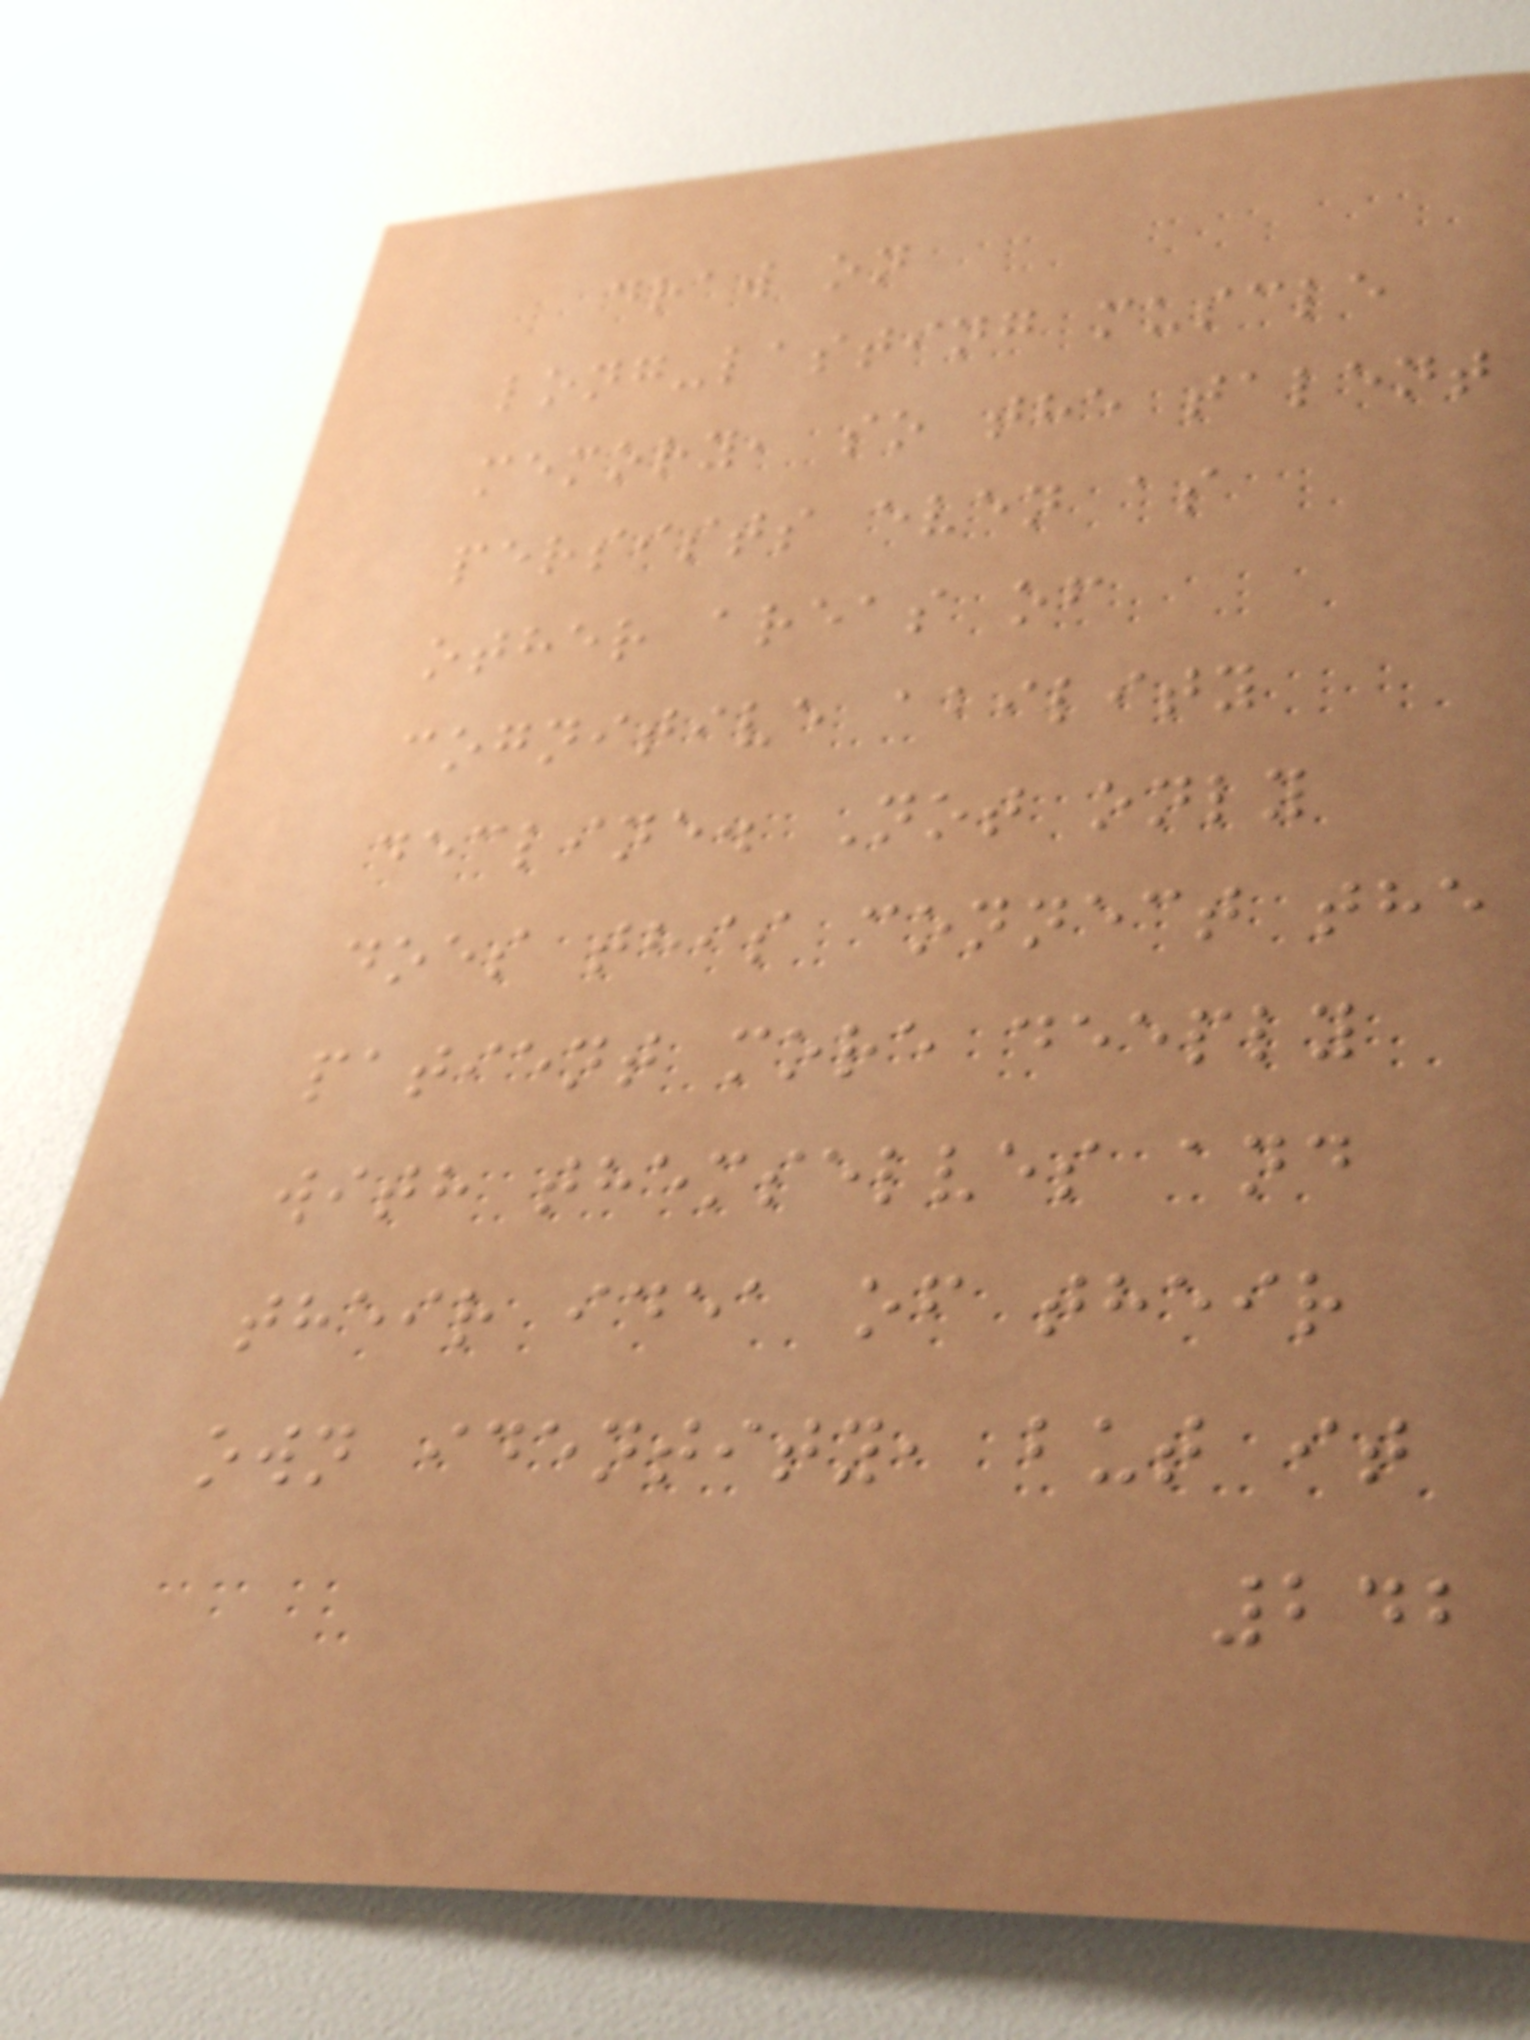draw on
long-lasting muscle
memory, so the talent
persists even as
other areas of
cognitive ability
decline. Not only
does this connect the
patient more deeply
with themselves and
their idea of their
own identity, but it
242
